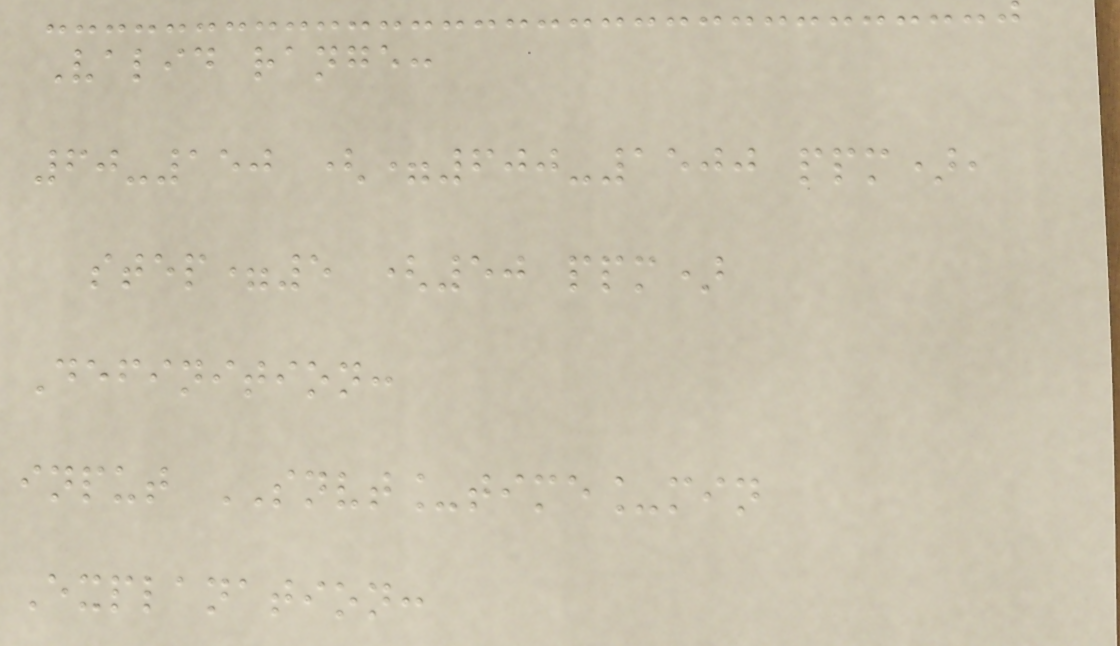Valid range:
60-150 (=600-1500 ppm),
step=5 (50 ppm)
Definition:
input SNVT_time_min
Explanation:
